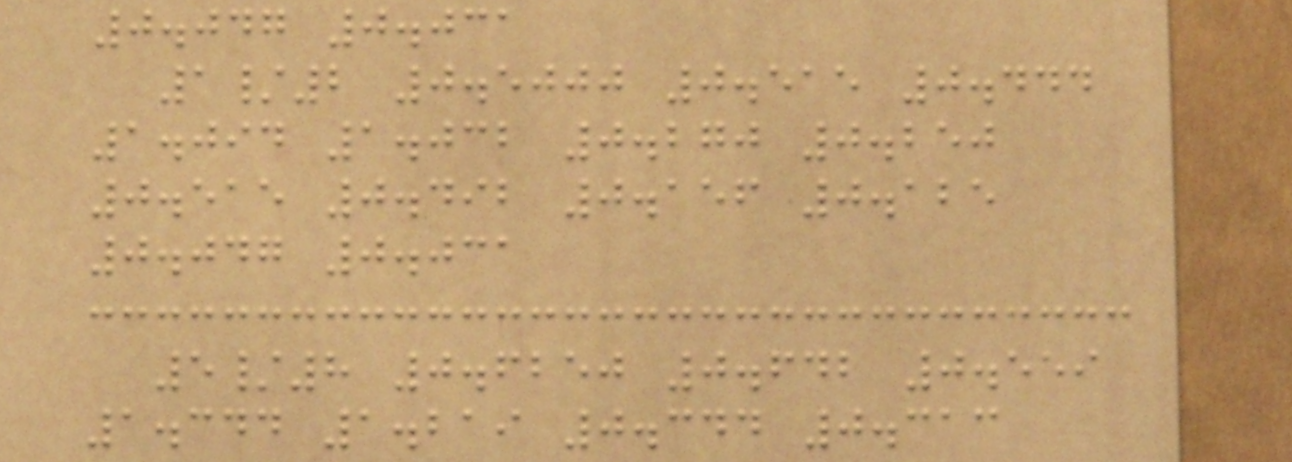0.047 0.031
1/2 0.5000 0.515 0.444
1.094 1.032 0.270 0.250
0.515 0.492 0.156 0.125
0.047 0.031
5/8 0.6250 0.642 0.559
1.344 1.219 0.344 0.313
